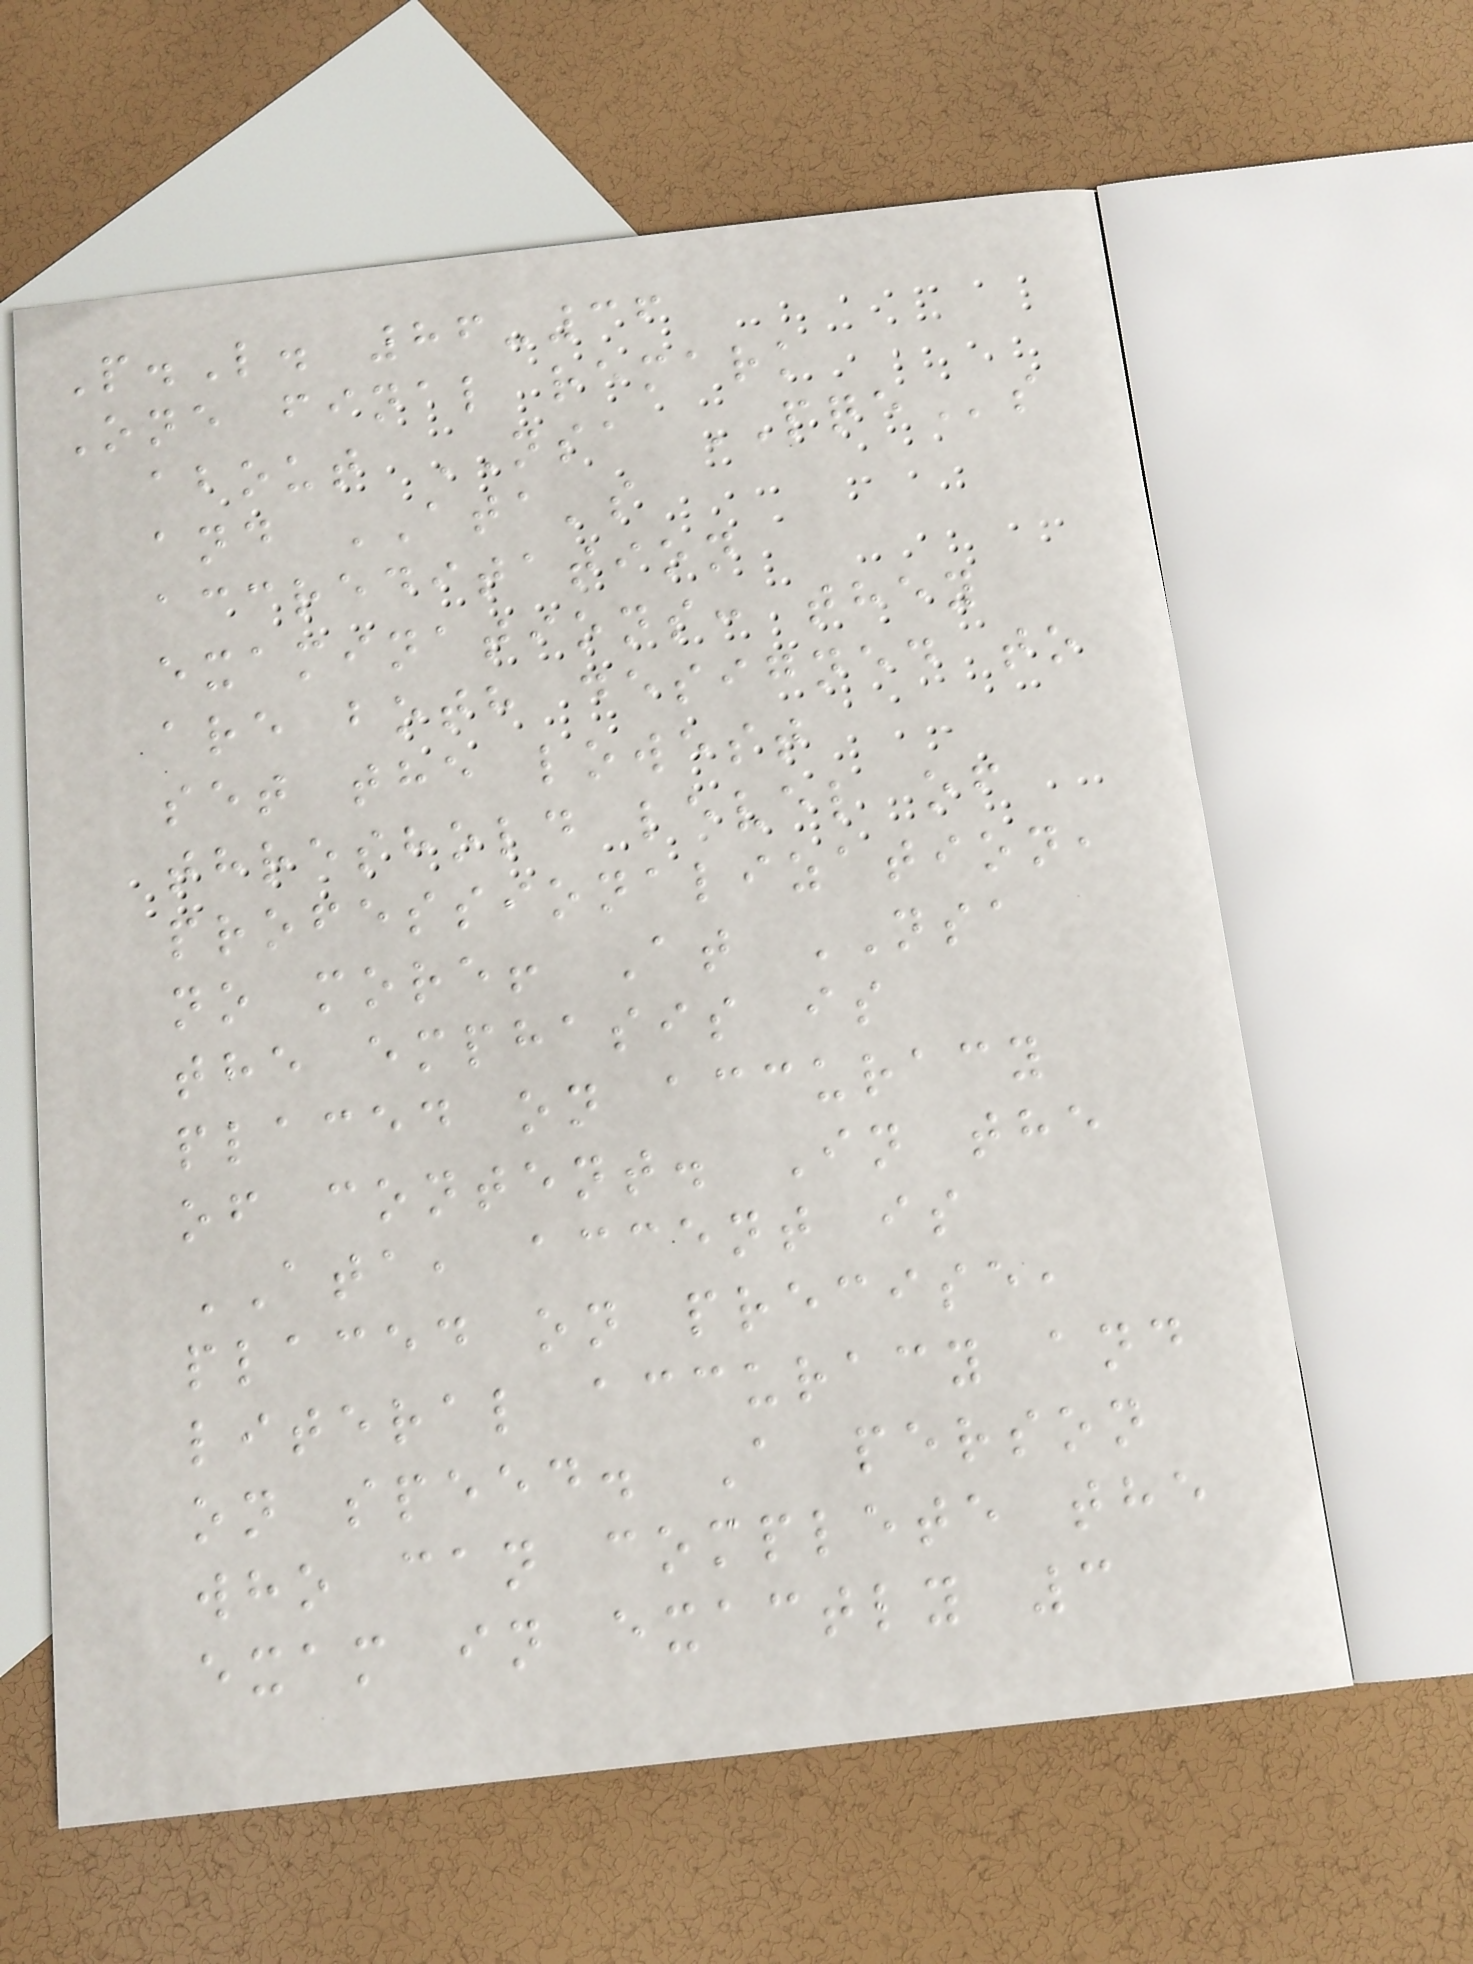P.L. 86-36
One final remark
about NSA PQEs
and ATA's
accreditation
examinations: they
are both designed to
set the lowest
threshold level of
professionalization,
no more! At NSA
the emphasis is
placed on accuracy
of content. In the
ATA, accent is
placed on precise,
literal accuracy and
on speed. A person
who can complete the
exam in exactly 3
